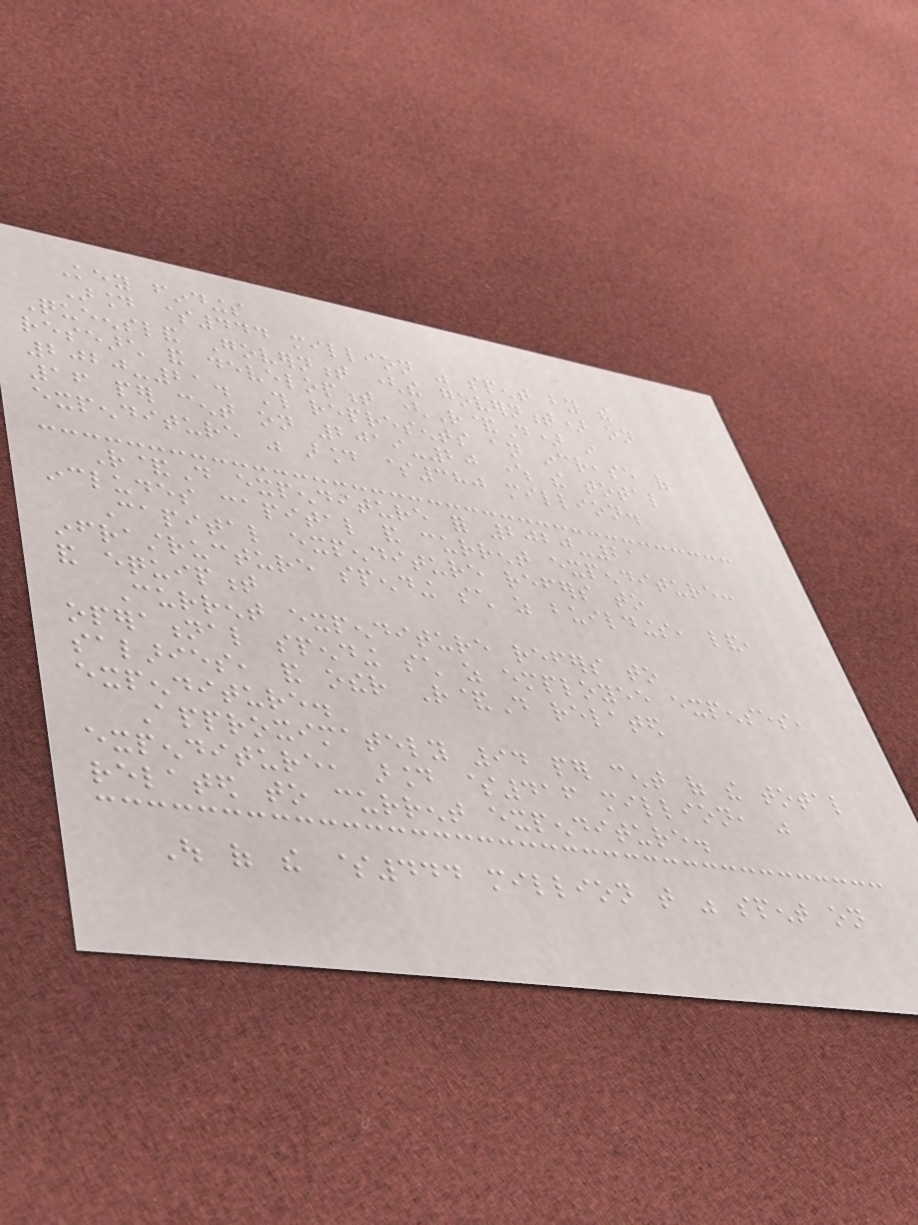Key findings
Around $444 million was spent by the
Queensland Government (the government) on
research and development (R&D) in
2020-21. This represents an increase of
16 per cent on 2019-20 where the total
expenditure was around $380 million.
R&D expenditure for 2020-21
includes capital and current expenditure:
Capital expenditure refers to
infrastructure spending such as buildings, land,
and equipment
Current expenditure refers to
operational spending such as employee expenses,
salaries, and other R&D related
expenditure.
Approximately 94 per cent of the total
expenditure, around $416 million, was
related to current expenditure.
Out of the $444 million that was spent on
